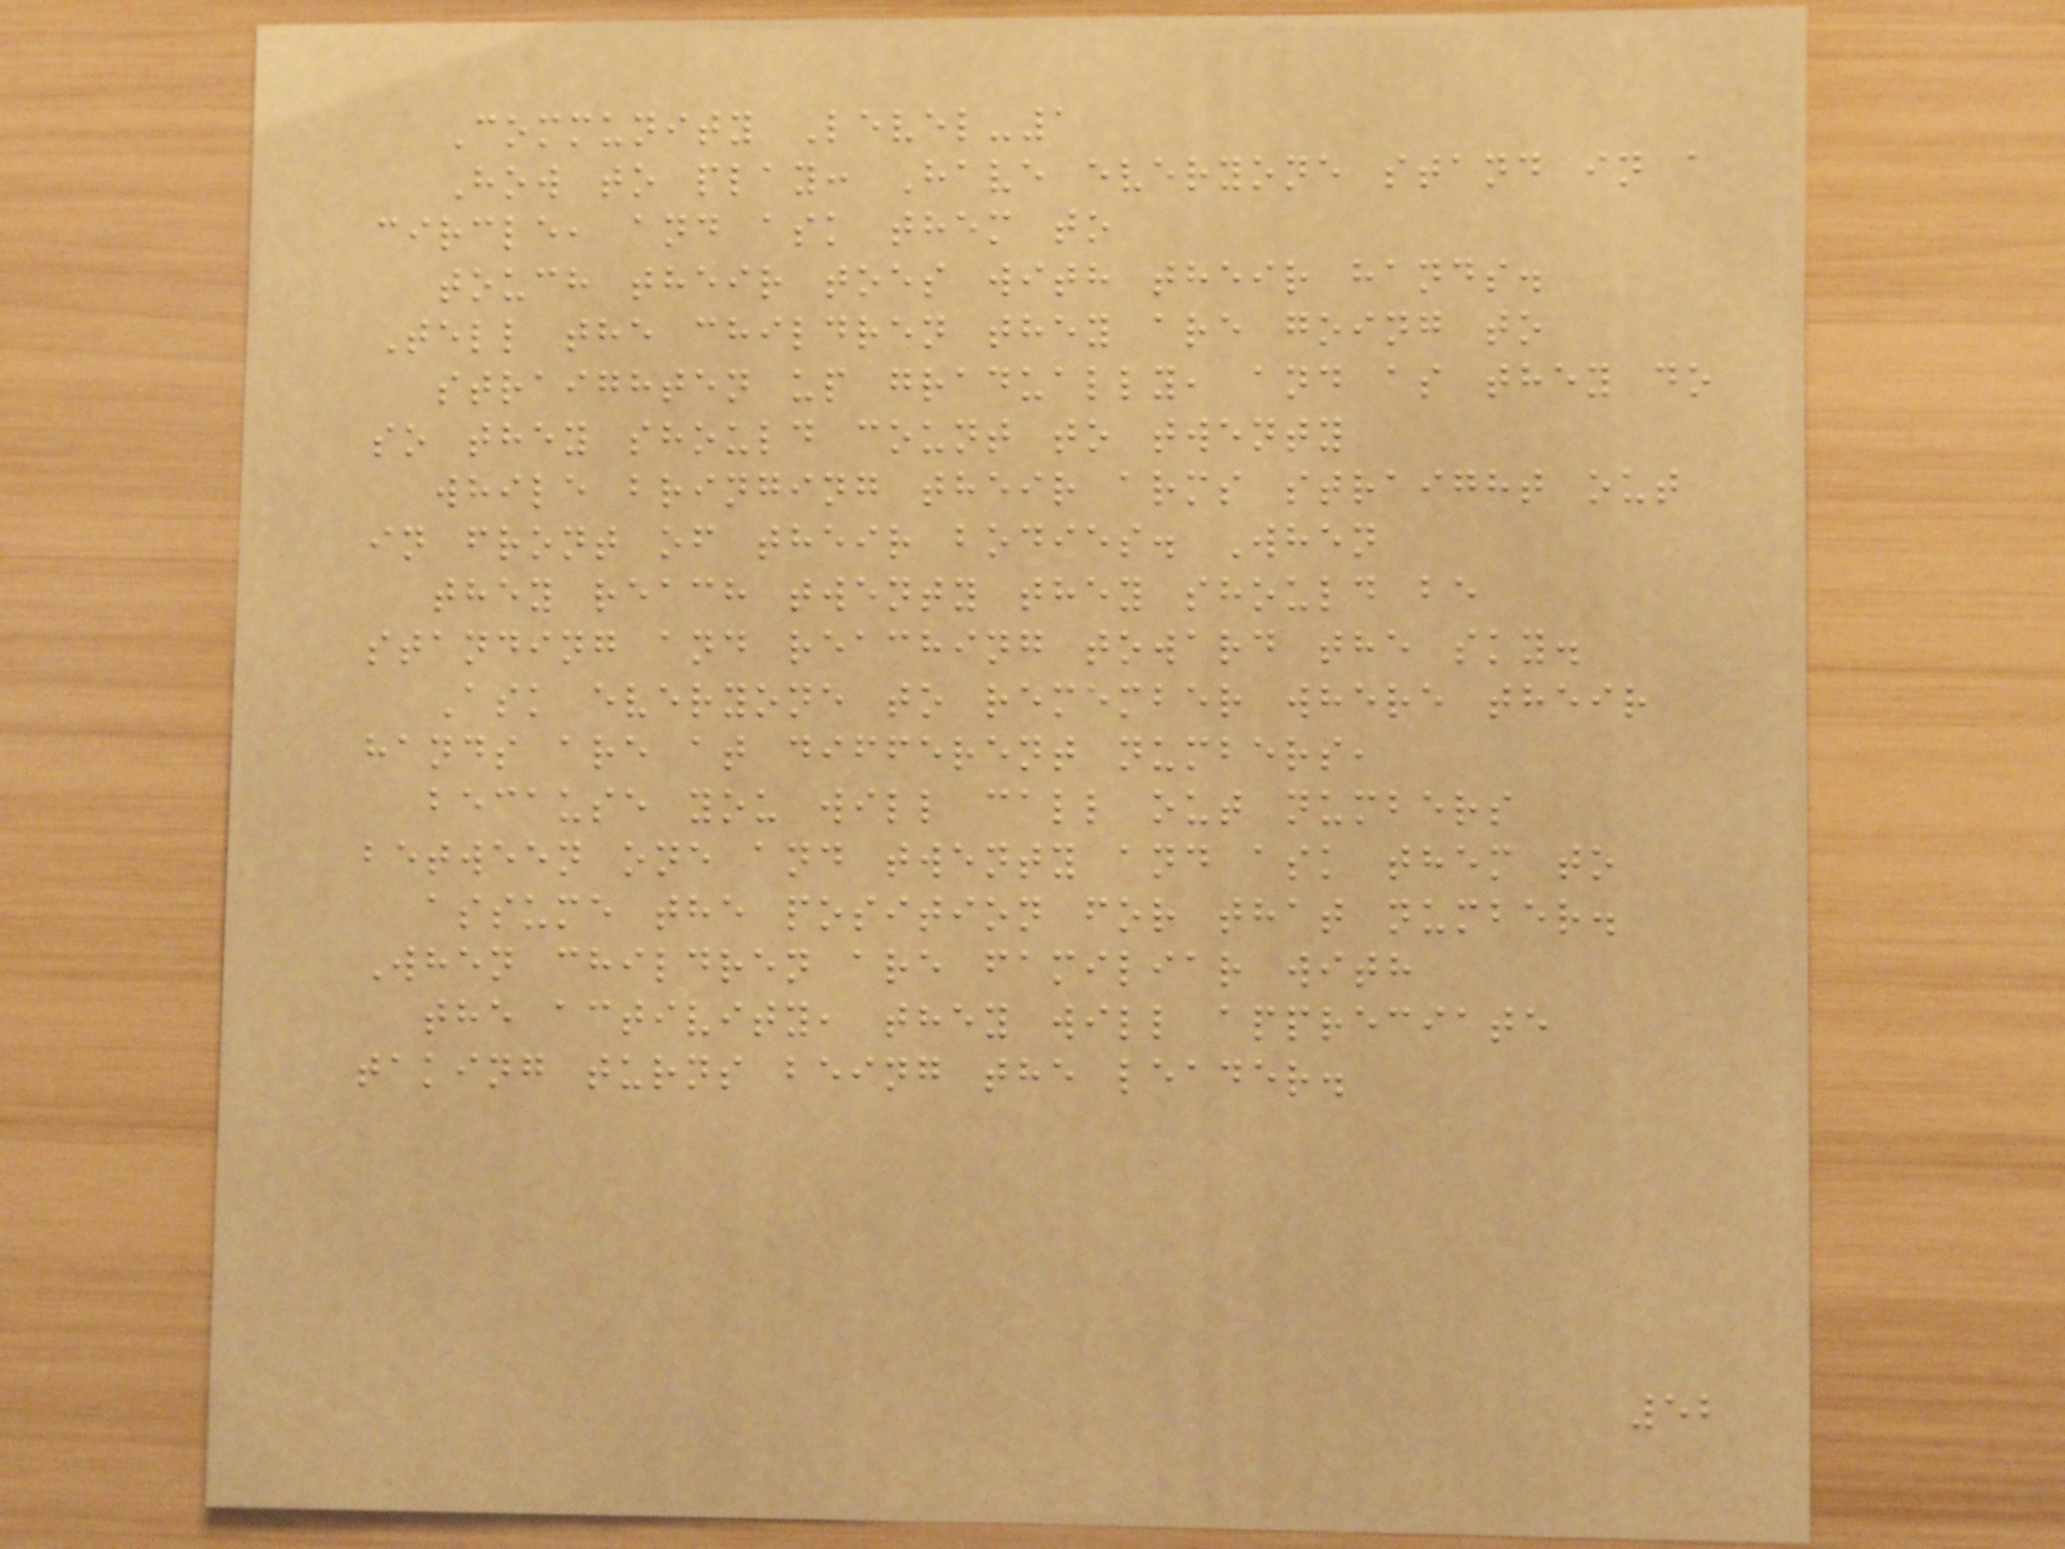Community Level-1
How to play: Have everyone stand in a
circle, and ask them to
touch their toes with their hands.
Tell the children they are going to
straighten up gradually, and as they do
so they should count to twenty
while bringing their arms straight out
in front of their bodies. When
they reach twenty they should be
standing and reaching toward the sky.
Ask everyone to remember where their
hands are at different numbers,
because you will call out numbers
between one and twenty and ask them to
assume the position for that number.
When children are familiar with
the activity, they will appreciate
taking turns being the leader.
52
